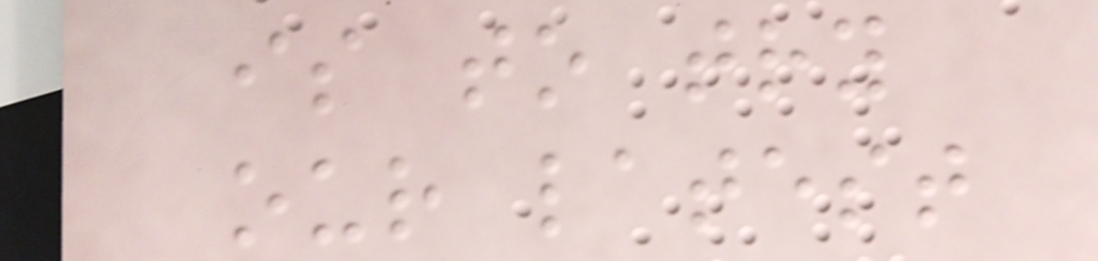is to try
our latest
